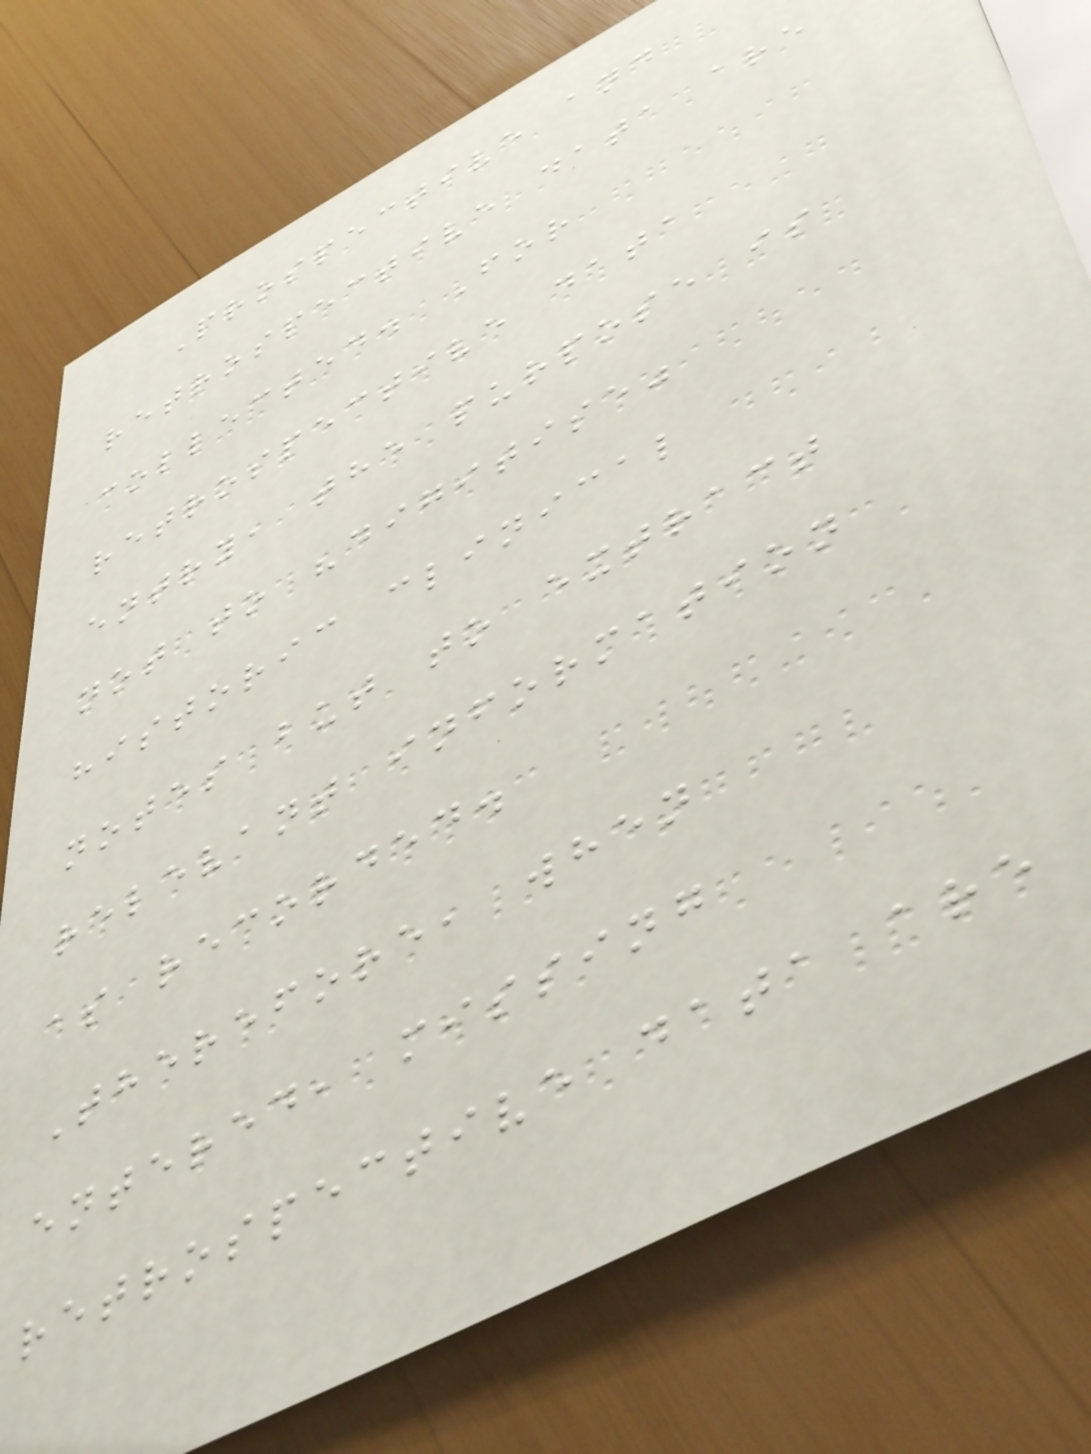Prospective and
retrospective data are
collected. For
retrospective data
entry, the purpose is
not to "digitise"
historic clinical
notes but to extract
relevant information
as recorded.
Therefore, when
entered, missing
retrospective data are
